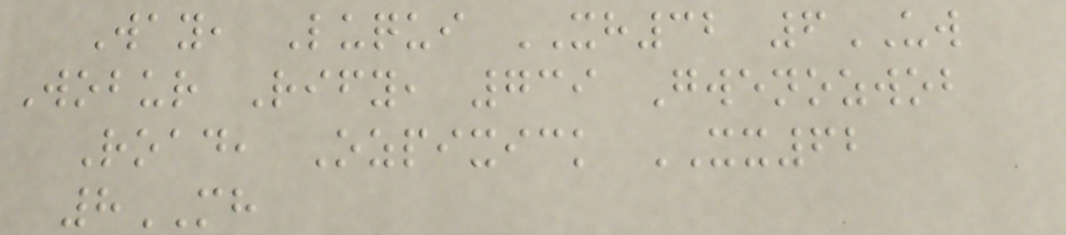Way, Luqui XH32 6UW
Wobur Rify, 739 Gwenozwob
Road, Ozpixick XX62
8MH
